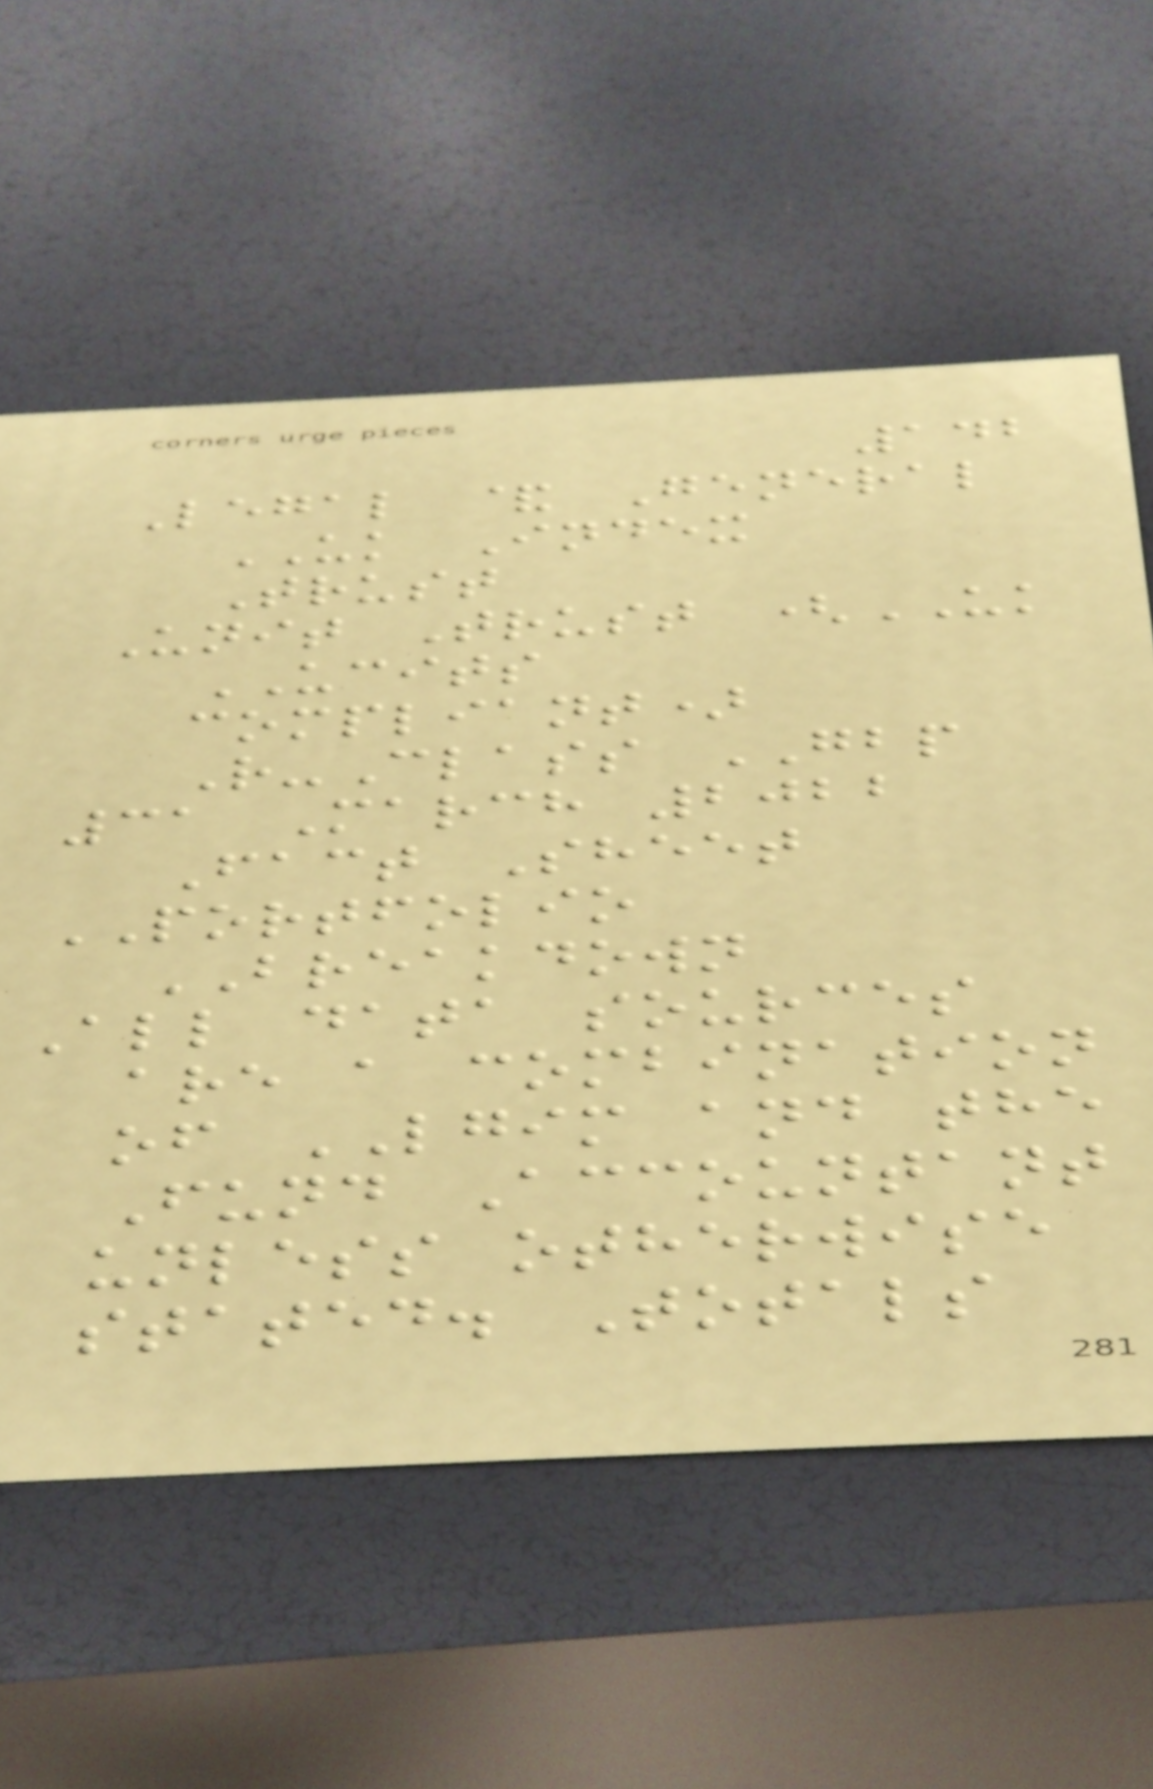142
Legal & General
UK Index
Trust
Unit Trust (UK
UCITS
compliant)
R-Class GBP
31 March 2022
Fact Sheet
PORTFOLIO
BREAKDOWN
All data sources
are a combination
of LGIM and the
Fund Accountant
unless otherwise
stated. Totals
